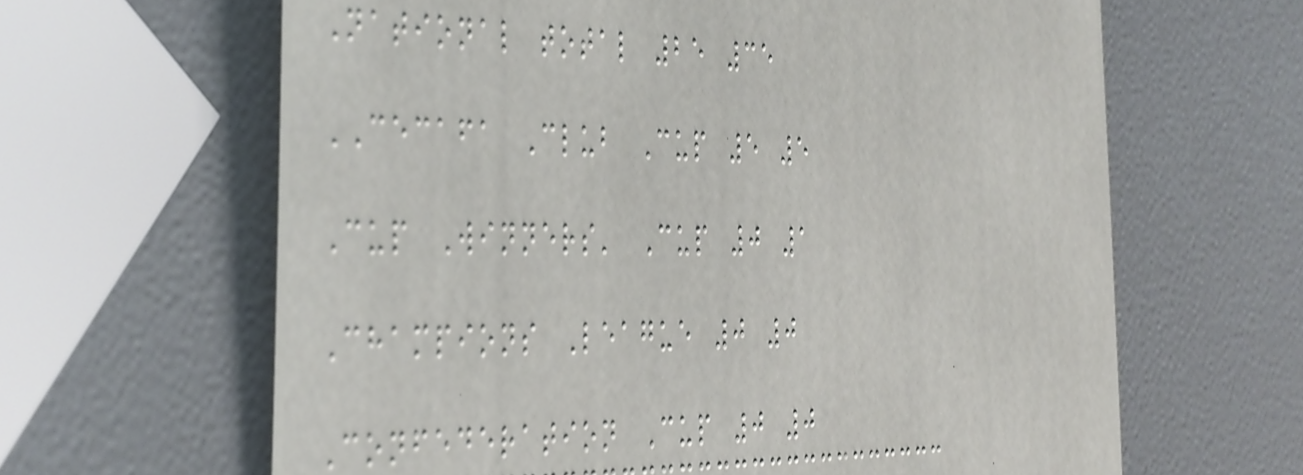National total 25 35
CECAFA Club Cup 5 5
Cup Winners' Cup 0 1
Champions League 0 0
Confederation Cup 0 0
